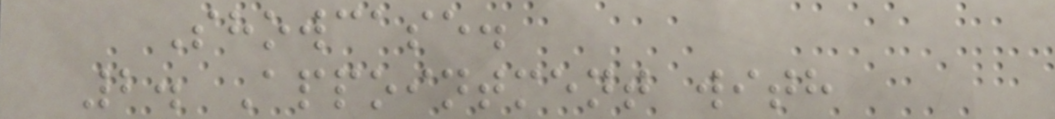Showcase.
2. Appointment with
